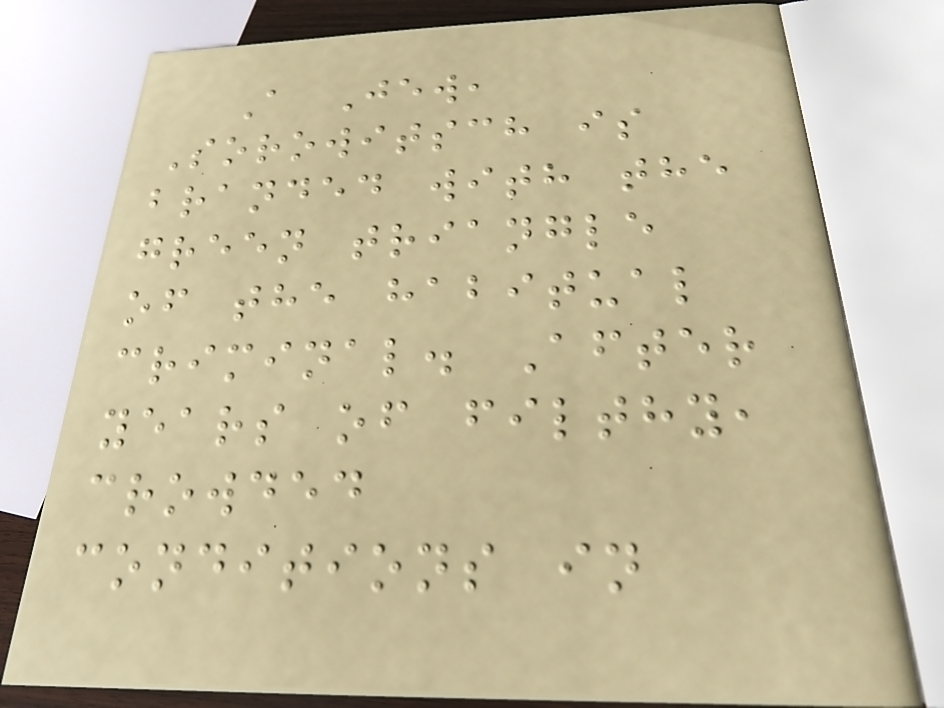A Jew,
Sorowitsch is
branded with the
green triangle
of the habitual
criminal. After
years of filthy,
crowded
conditions in
